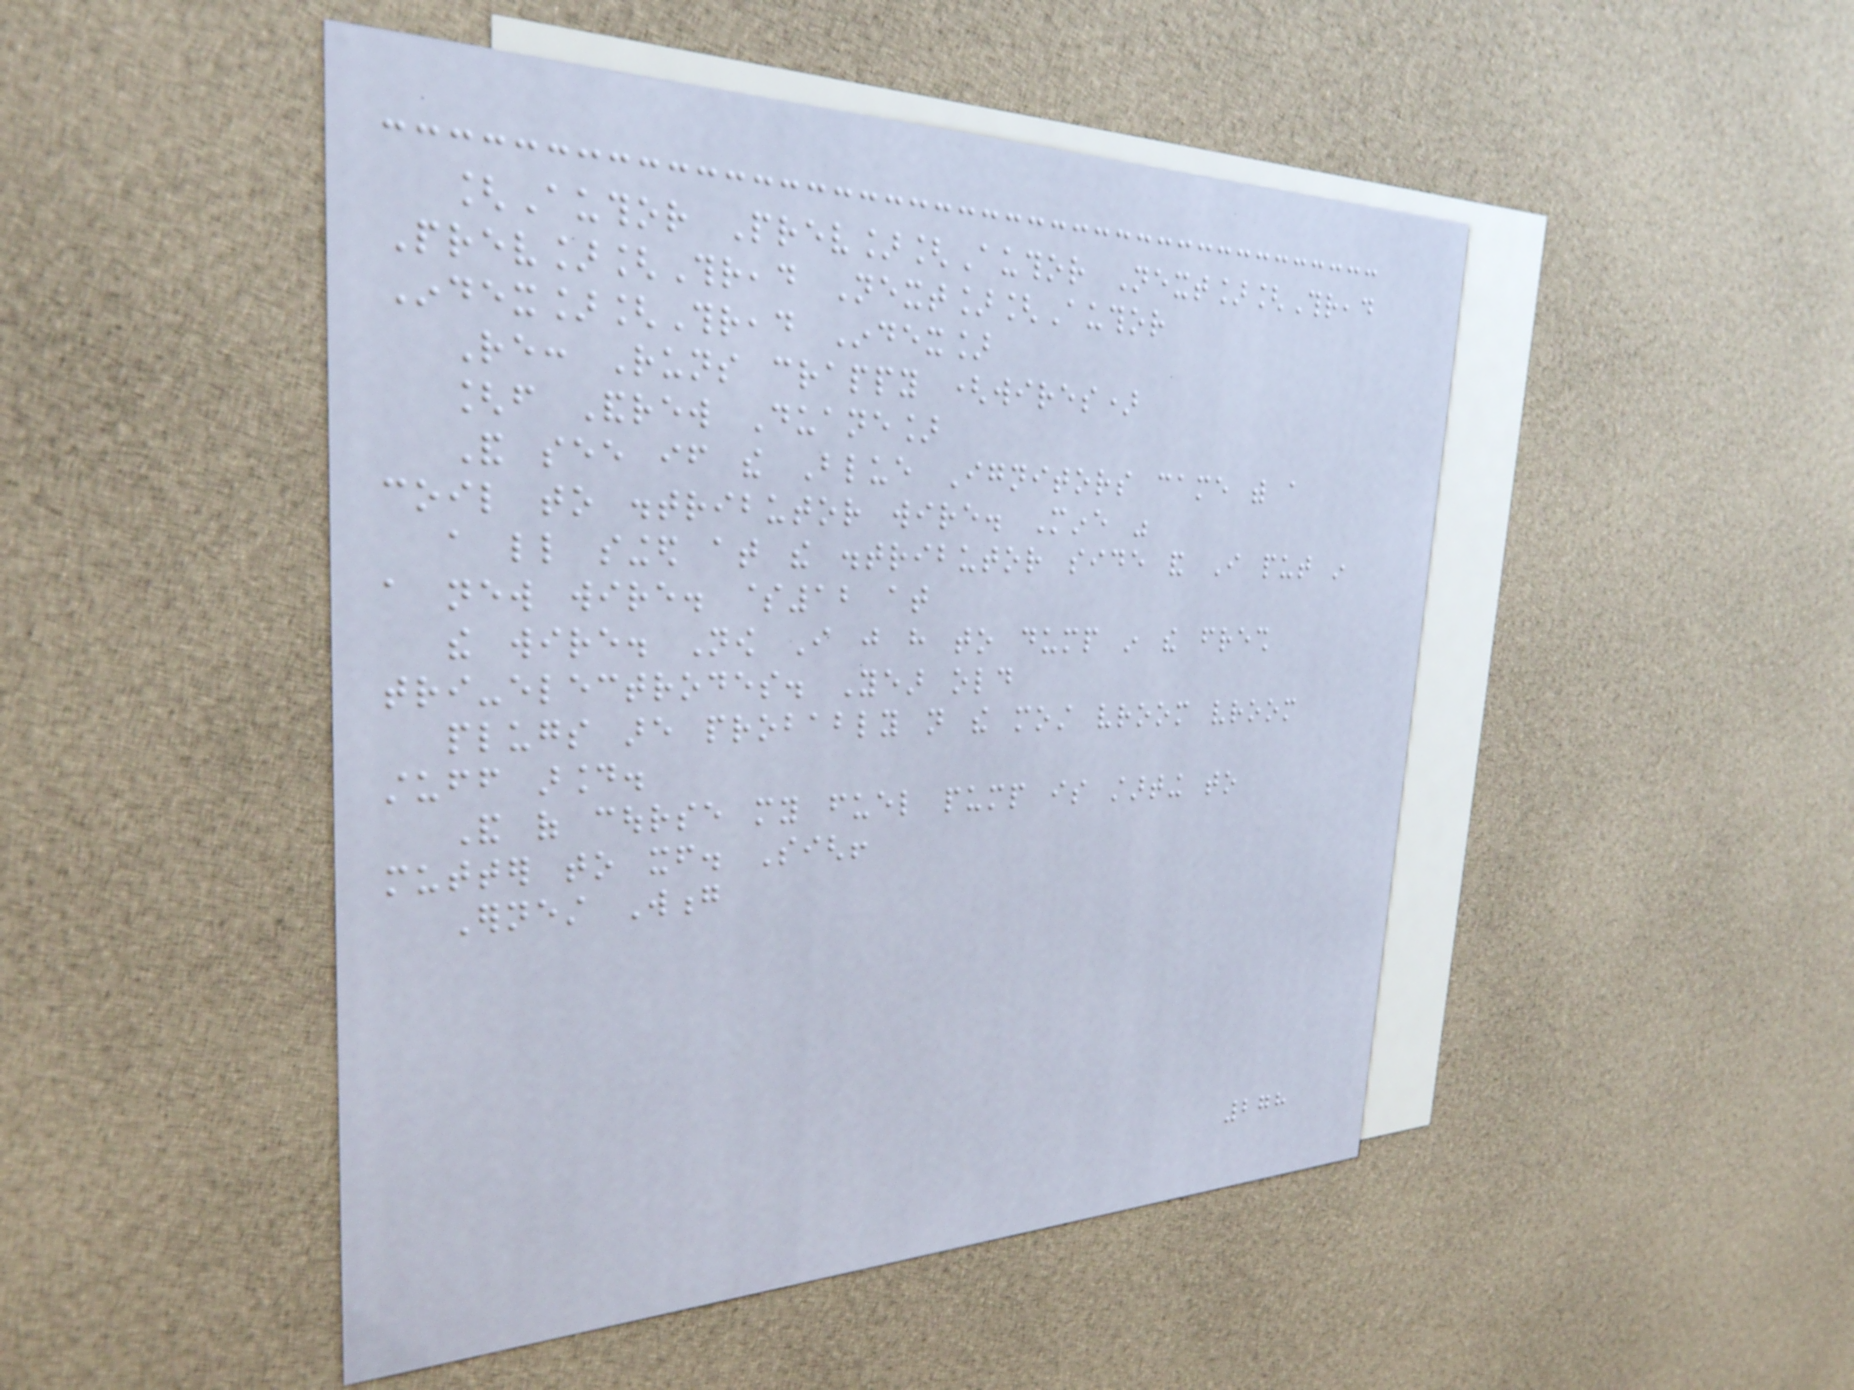[Author Prev][Author Next][Thread
Prev][Thread Next][Author
Index][Thread Index]
Re: Runs crappy (wires)
[from Andrew Duane]
And see if the Blue Ignitors came with a
coil to distributor wire. Mine was
a little singed at the distributor side and I put in
a new wire. $12 at
the wire. Now I just have to dump in the fresh
tri-electrodes. Year old
plugs are probably not the most vroom vroom
stuff around.
And of course my fuel pump is starting to
mutter to itself. Sigh!
Ernest Wong
278
